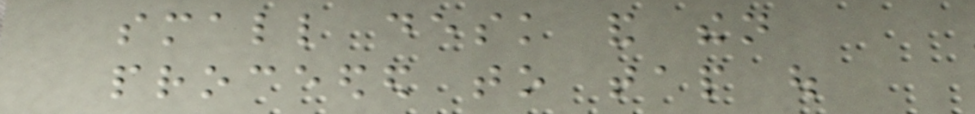small desk and then
proceeded to tap out
